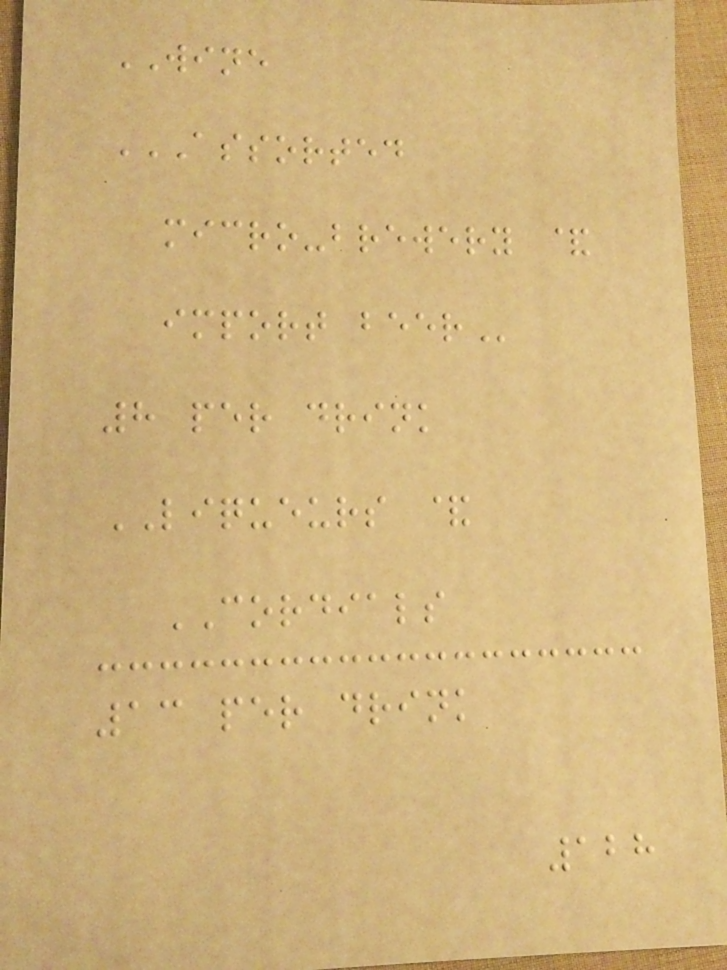WINE
ASSORTED
MICRO-BREWERY &
IMPORT BEER
8 per drink
LIQUEURS &
CORDIALS
13 per drink
128
